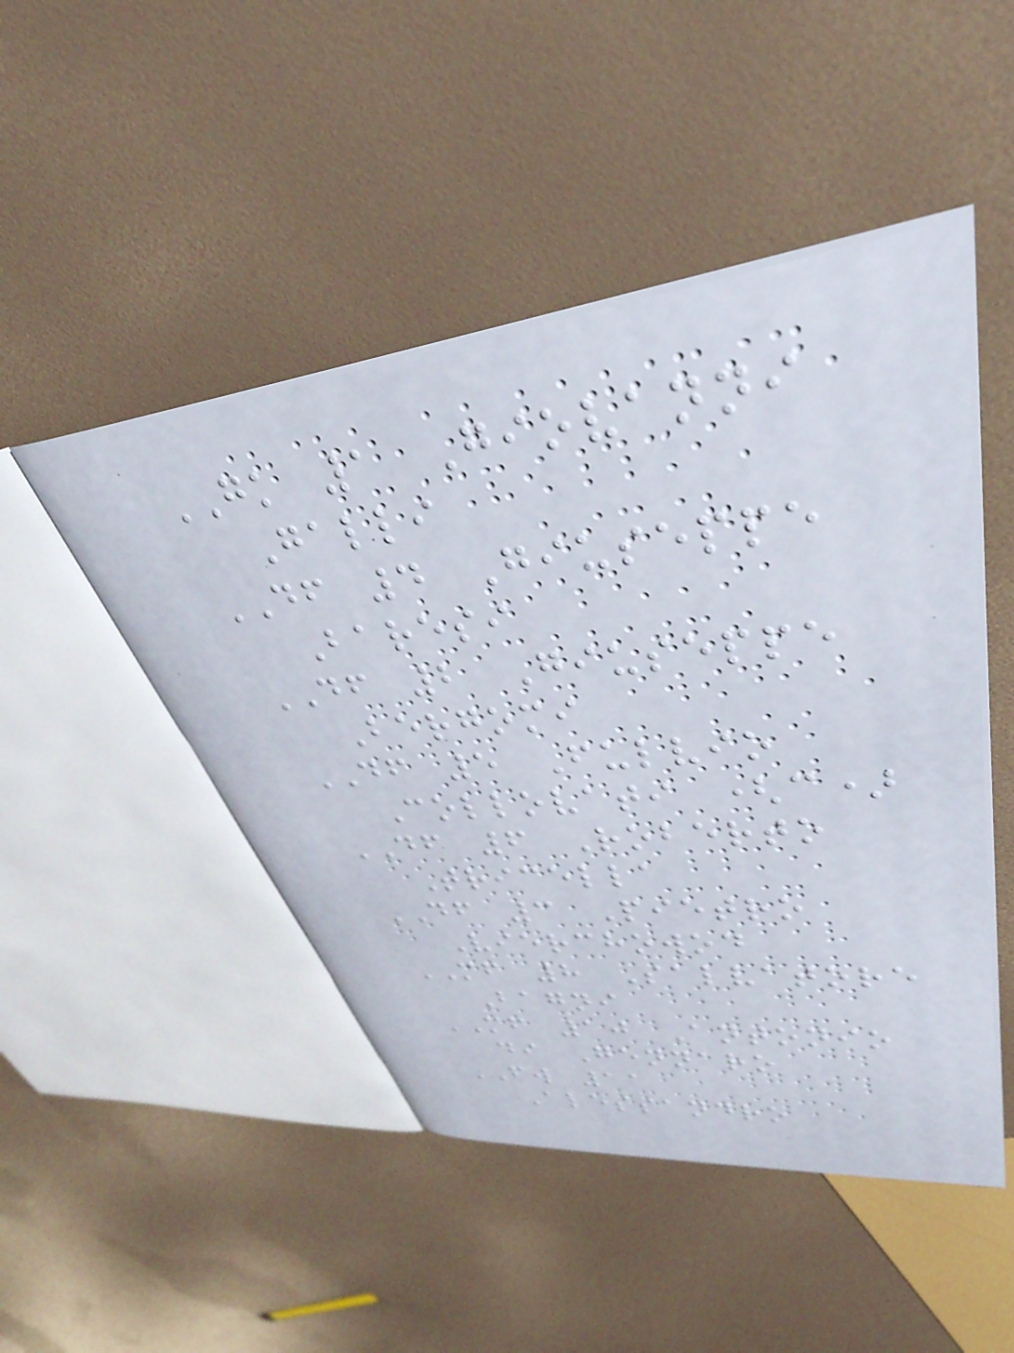GK 1 Giovanni
Galli
DF 4 Giuseppe
Baresi
DF 2 Giuseppe
Bergomi
DF 5 Fulvio
Collovati (c)
DF 6 Roberto
Tricella
DF 3 Pietro
Vierchowod
MF 8 Salvatore
Bagni
MF 10 Antonio
di Gennaro
FW 11
Alessandro
